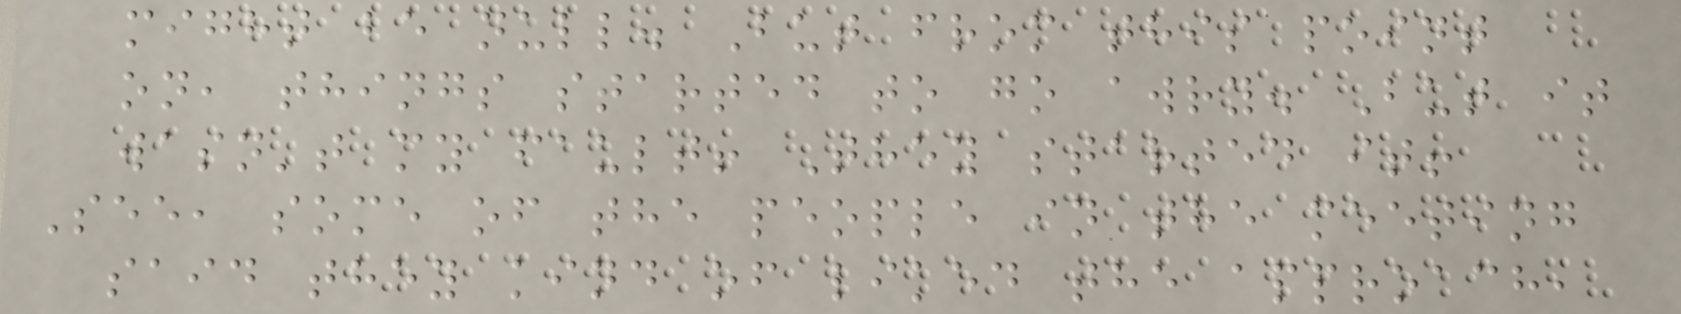might be null. But from this point
on, things started to go awry. But it
wasn't my fault! They started it!
See, some of the people in the meeting
said they kind of liked the approach,
